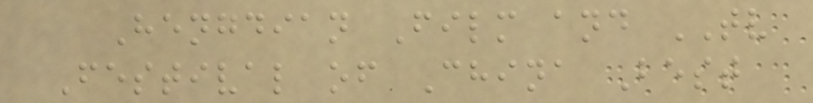Hengdian Film and TV
Festival of China Best
